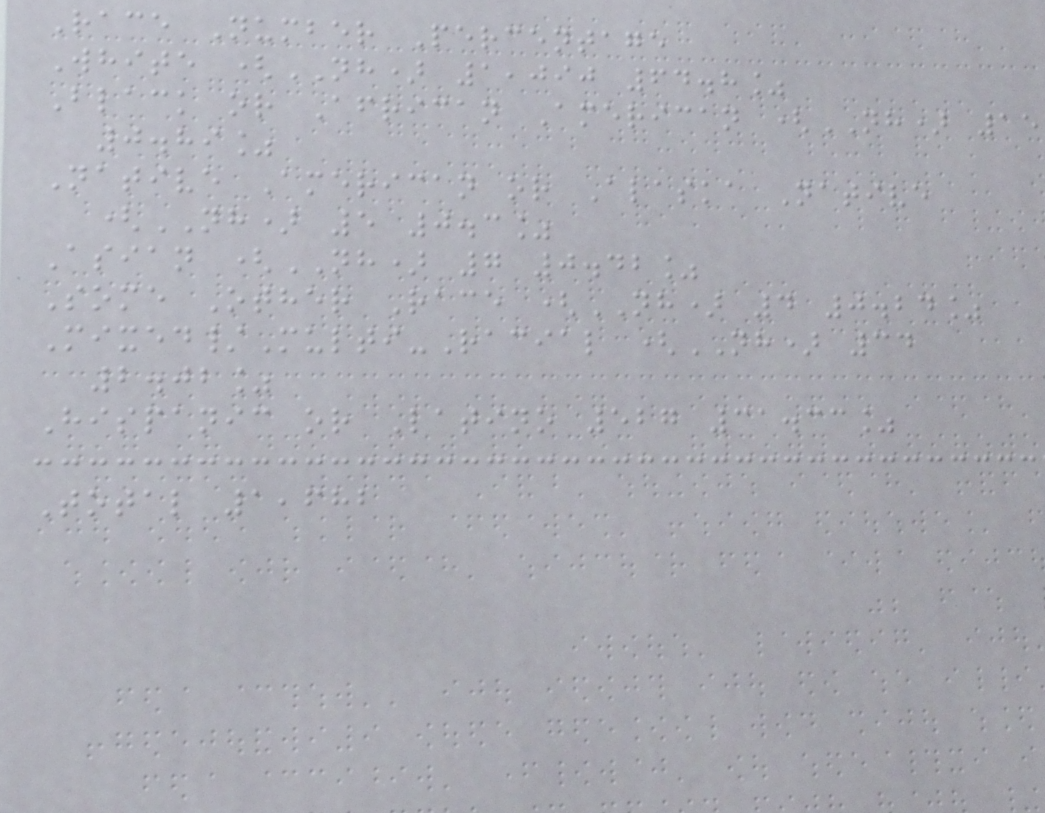Race Number Percentage
White (NH) 1,090 64.8%
Black or African American (NH) 15
0.89%
Native American or Alaska Native
(NH) 5 0.3%
Asian (NH) 7 0.42%
Some Other Race (NH) 4 0.24%
Mixed/Multi-Racial (NH) 34
2.02%
Hispanic or Latino 527 31.33%
Total 1,682
